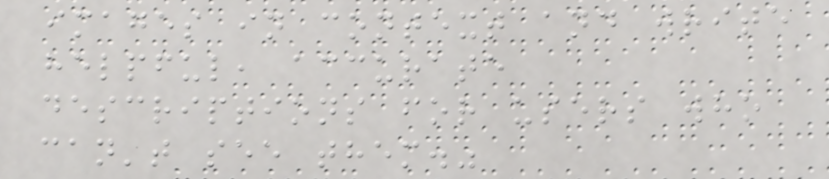images in context and write
helpful, accurate
descriptions for users who
can't see them."
